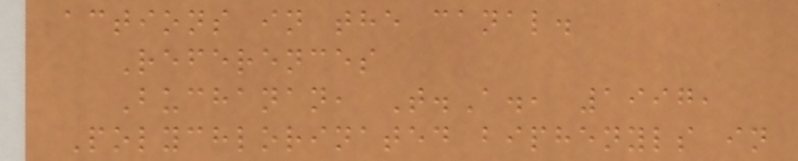actions in the canal.
References
Buchanan, T.A., 1997,
Polychlorinated biphenyls in
